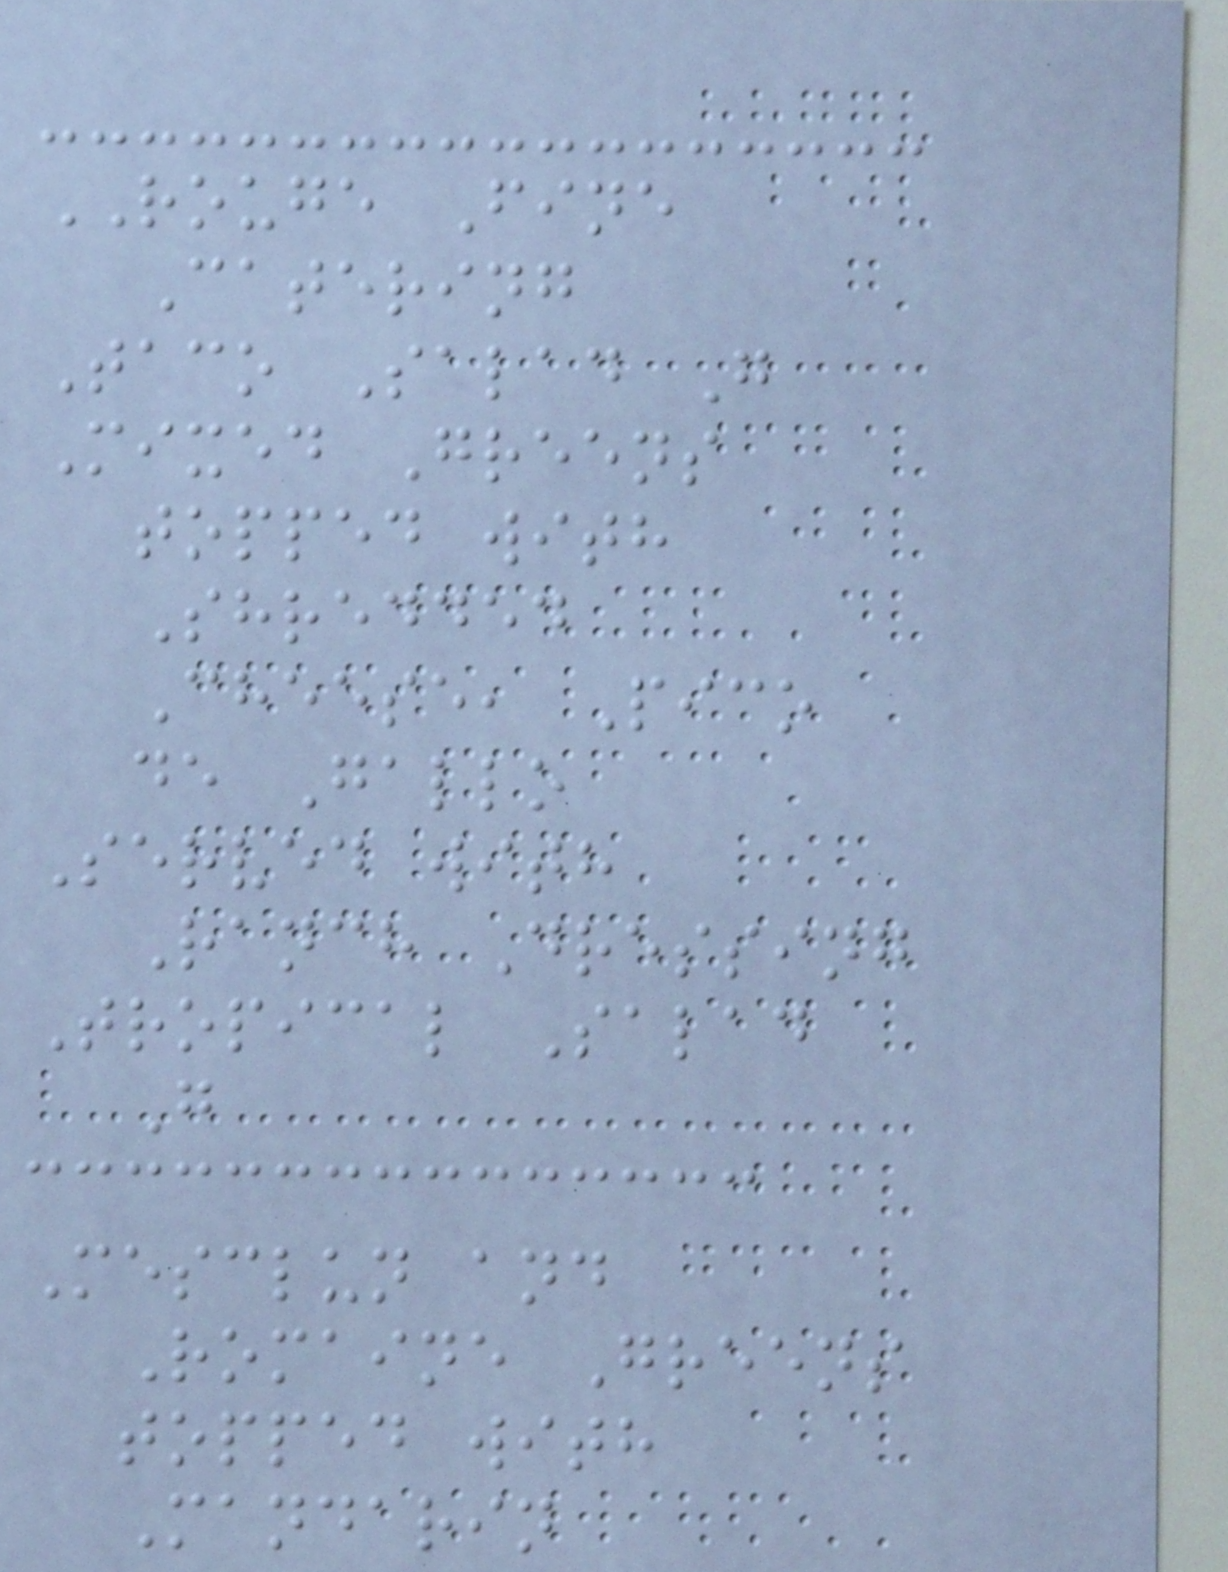ROUGE Fine
Catering
Taco Salad G
Mixed Greens
topped with
Shredded
Cheese, Pico
de Gallo
Served with
Ranch Dressing
Tropical Salad
G
Mesclun and
Romaine Greens
topped with
Mandarin
